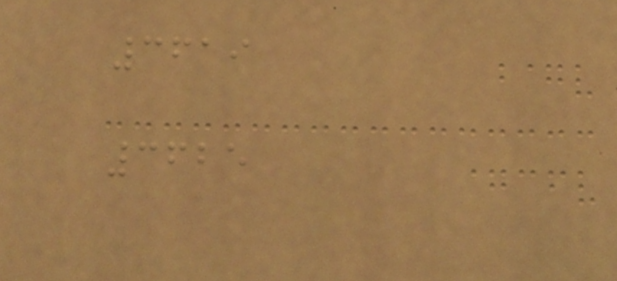3619
3625
